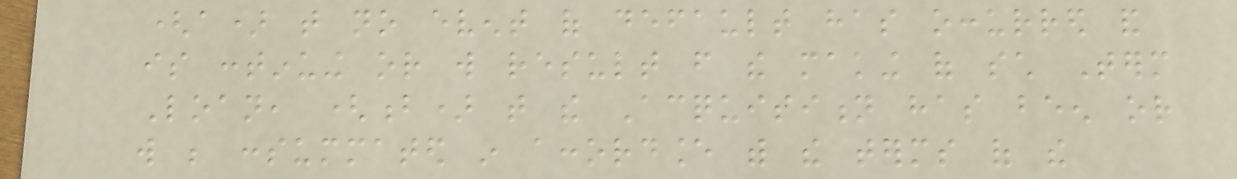(a) that no event of default has occurred and
is continuing or will result from the making of such Term
Loan, (b) that the Acquisition has been or
will be consummated in accordance with the terms of the
